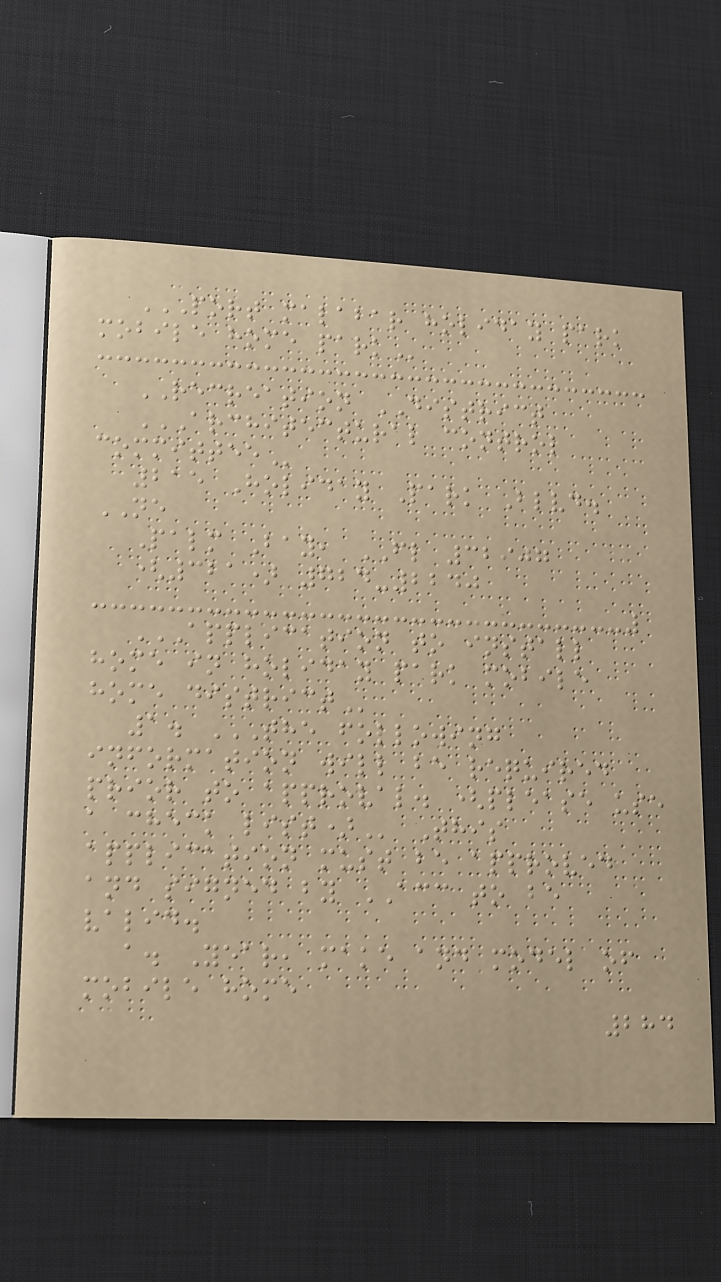PORT MALABAR HOLIDAY PARK
MOBILE HOME PARK
RECREATION DISTRICT
ARCHITECTURAL CONTROL
COMMITTEE
215 Holiday Park Blvd.
NE
Palm Bay, FL 32907
(321) 724-2240
APPLICATION TO INSTALL
HOME IN HOLIDAY PARK MOBILE
HOME DISTRICT
1. THE FOLLOWING
INFORMATION WILL BE REQUIRED
PRIOR TO APPROVAL. (PLEASE USE
A CHECK LIST) This
application must be approved
and signed by ACC to be
valid.
a. Year, make and model of
mobile home
284
